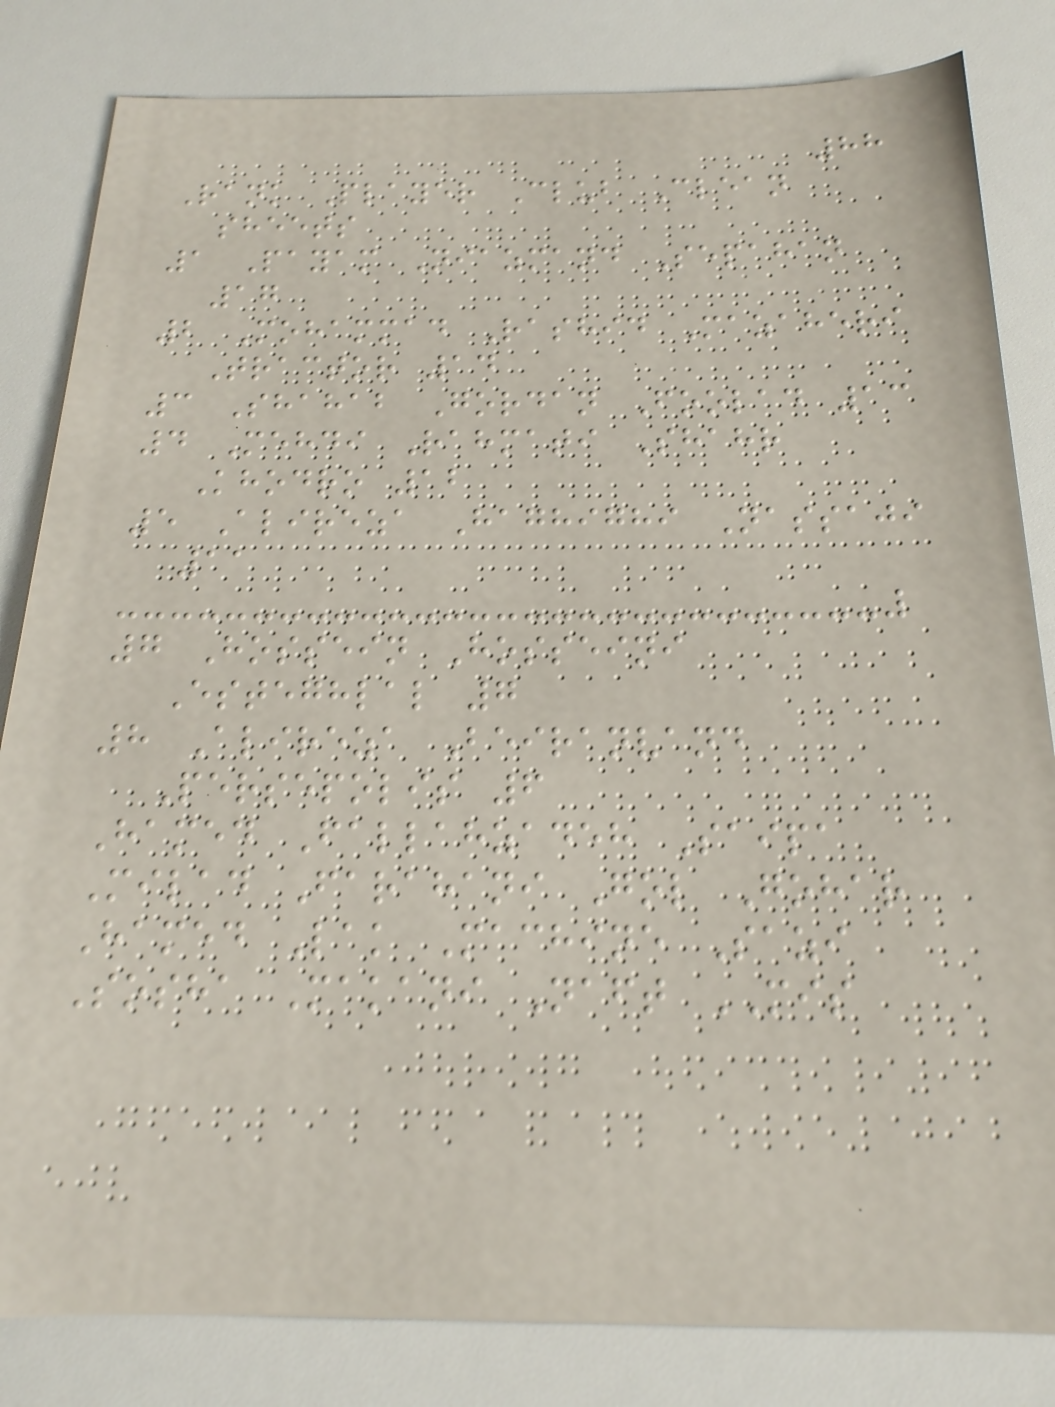88
Rank Player Club Clean
sheets
1 Payam Niazmand Sepahan
17
2 Mohammad Rashid Mazaheri
Tractor 14
3 Shahab Gordan Foolad 13
4 Mehdi Rahmati Shahr
Khodro 12
5 Alireza Haghighi Nassaji
11
7 Hossein Hosseini
Esteghlal 7
8 Alireza Beiranvand
Persepolis 6
Hamed Fallahzadeh Saipa
Milad Farahani Gol Gohar
Hamed Lak Machine Sazi
Sosha Makani Naft MIS
